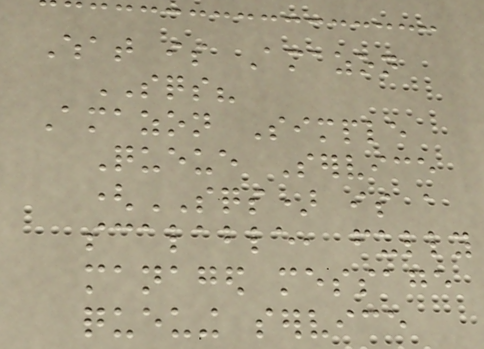What is Amazon
SQS?
Amazon Simple
Queue Service
(SQS) is a
scalable, fully
managed message
queuing service
